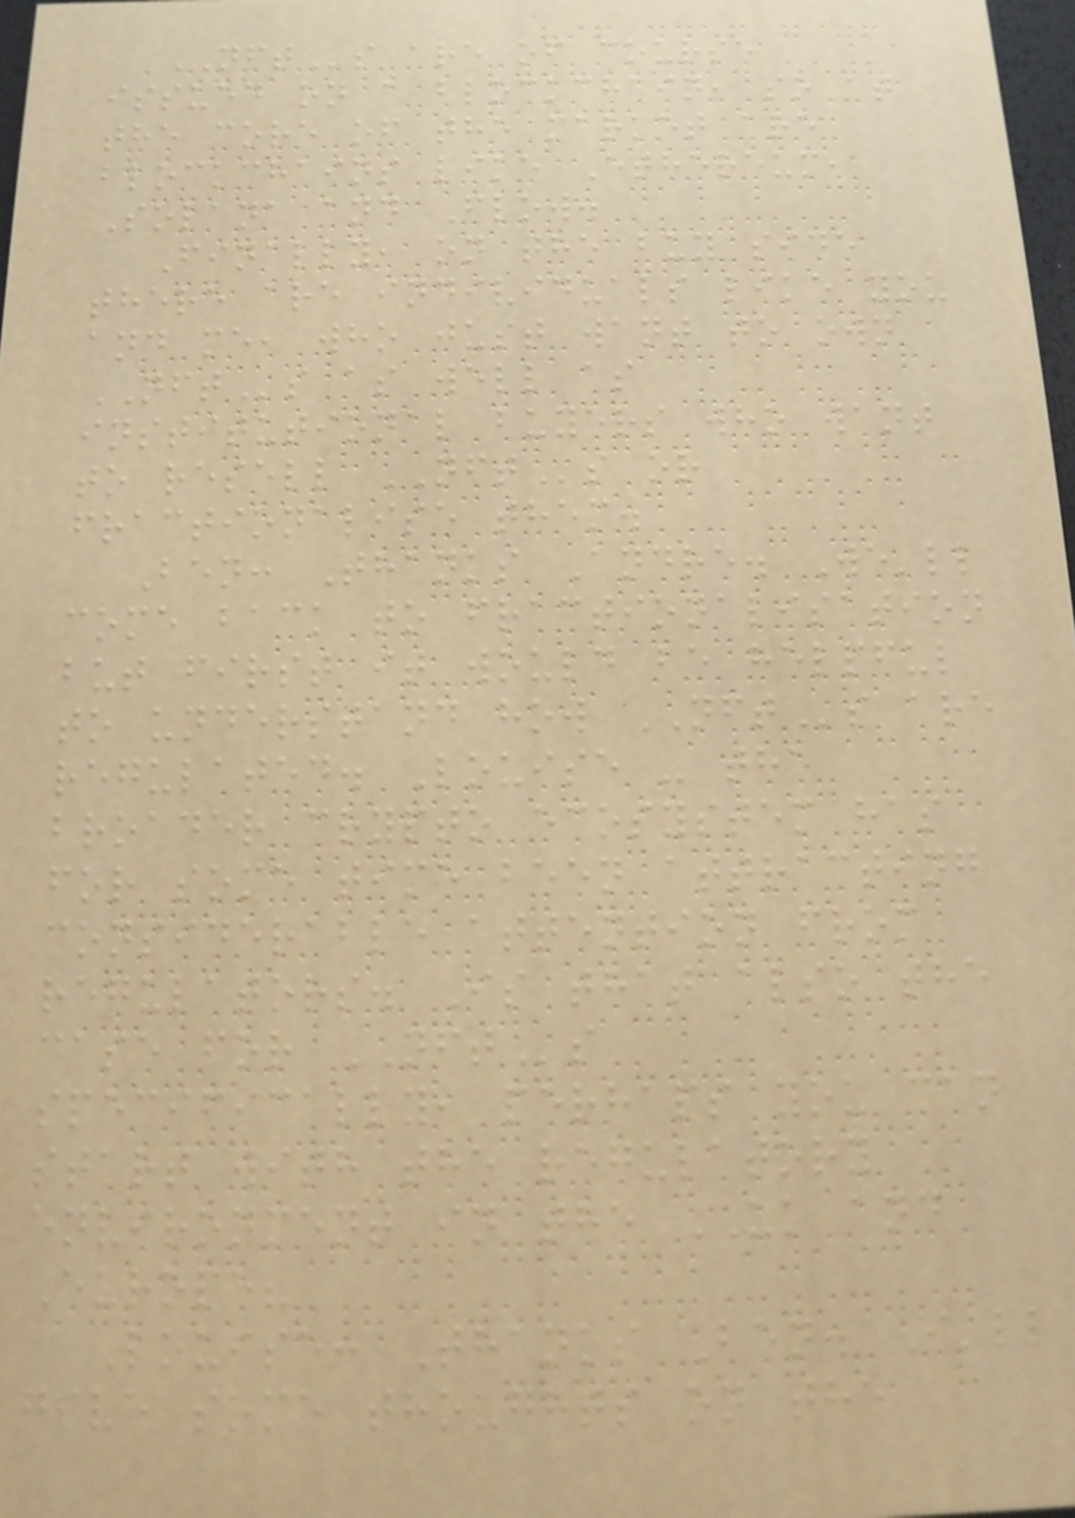NFTs are of course
issued on a blockchain, so at
the core of the market are
blockchains like Ethereum,
Solana and Flow.
Finally, on the buy side
there are individuals like you
and me, who just want to own
NFTs as well as
institutional buyers who want
to resell NFTs or
fractionalise them.
Ben: Thanks Andre. We'll
come back to fractionalisation
but first it would be helpful
to understand how NFTs are
regulated. Louise - the
broader crypto ecosystem has
for some time been attracting
considerable attention from
regulators. Is that also the
case for NFTs
specifically, perhaps you can
start with the regulatory
environment in the UK and
Europe?
Louise: Thanks Ben. I'll
give some thoughts on the
